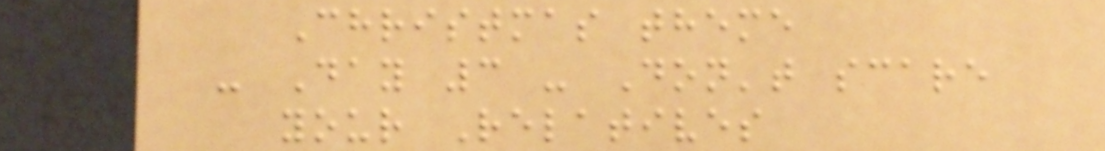Christmas theme
- Day 3 - Don't scare
your Relatives
